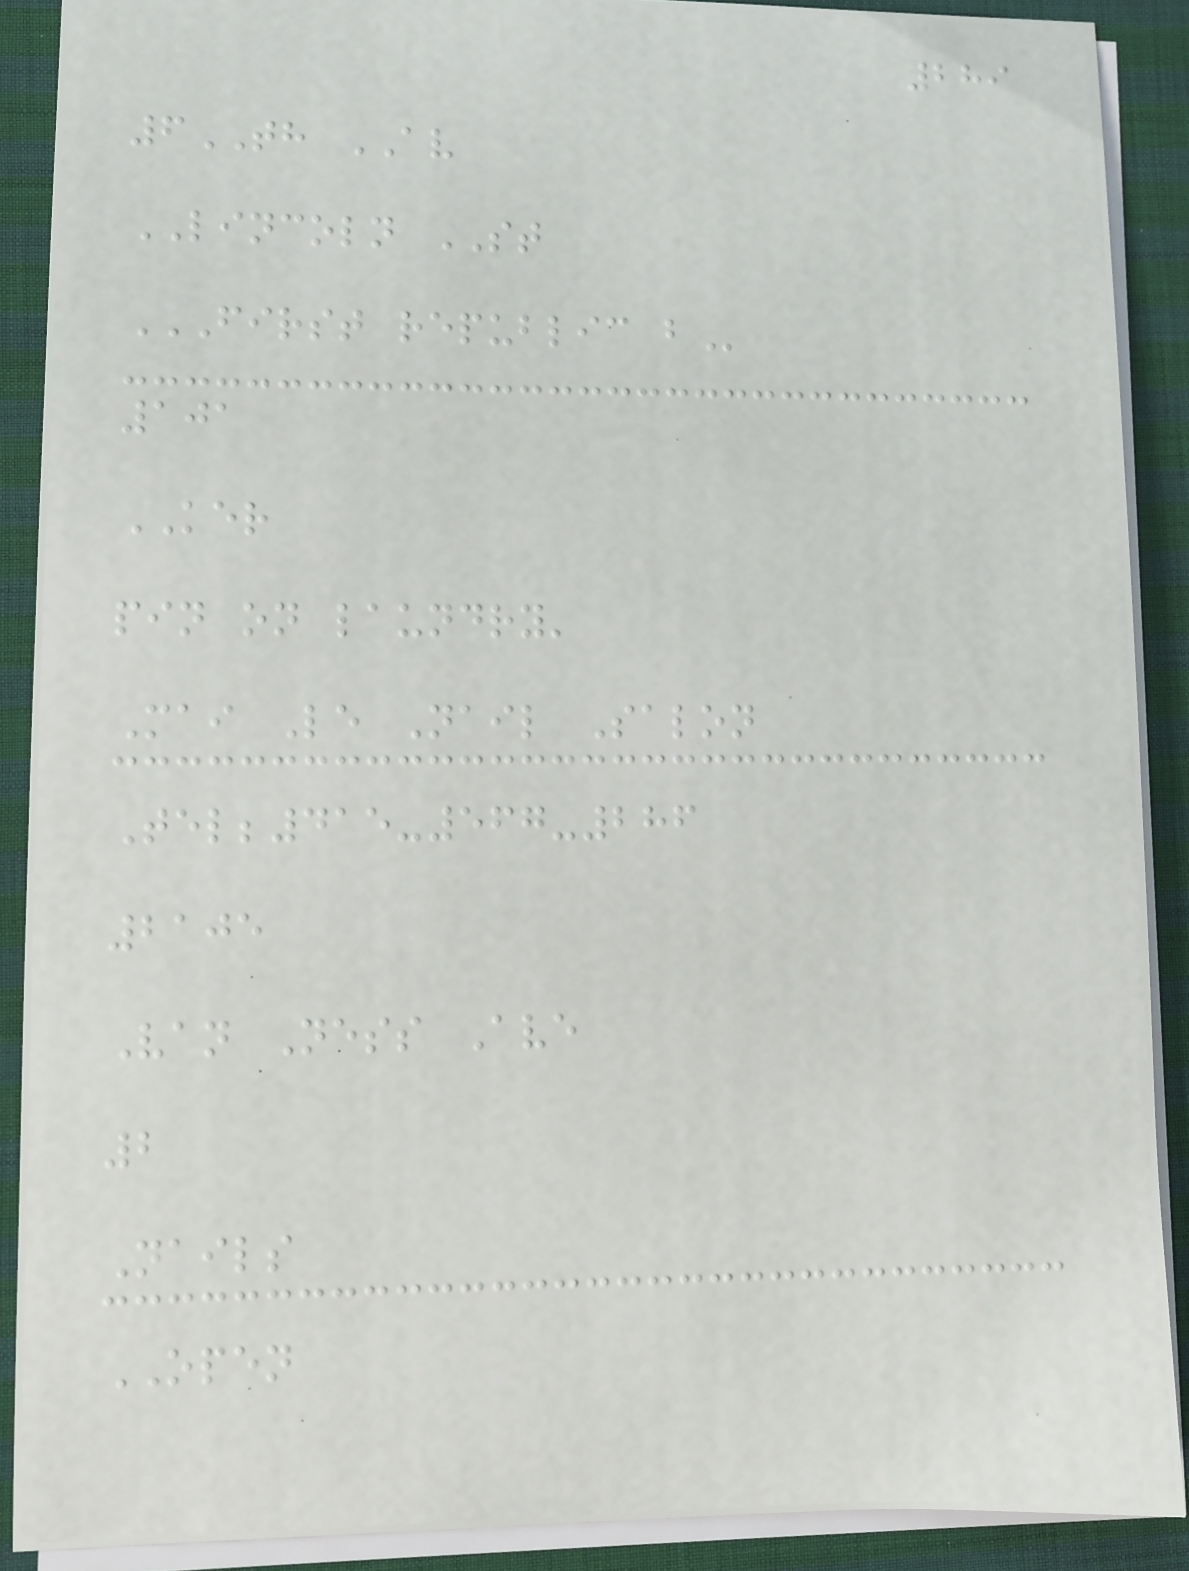289
6TH AV
LINCOLN ST
FIRST REPUBLIC B
101
KER
pin on laundry'
Mai Le Nail Salon
Tel;415-567-286
2105
Van Ness Ave
2
Nails
OPEN
